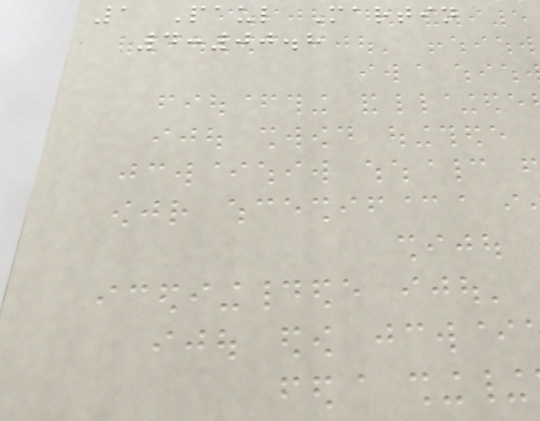1 Paul Martin
4:00.8
